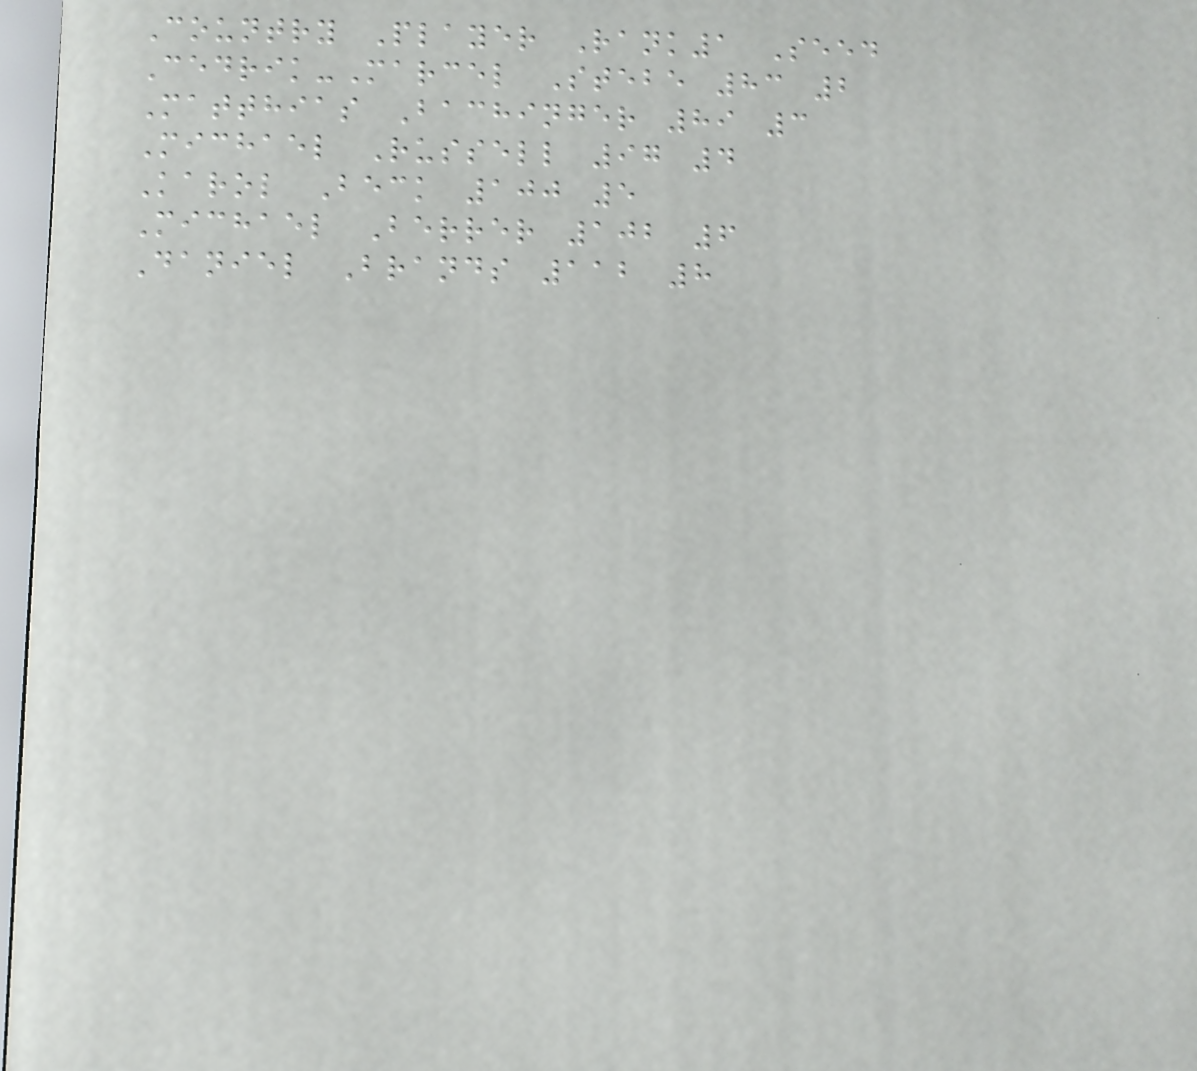Country Player Rank1 Seed
Cedrik-Marcel Stebe 83 2
Matthias Bachinger 89 3
Michael Russell 97 4
Karol Beck 100 5
Michael Berrer 102 6
Daniel Brands 112 8
